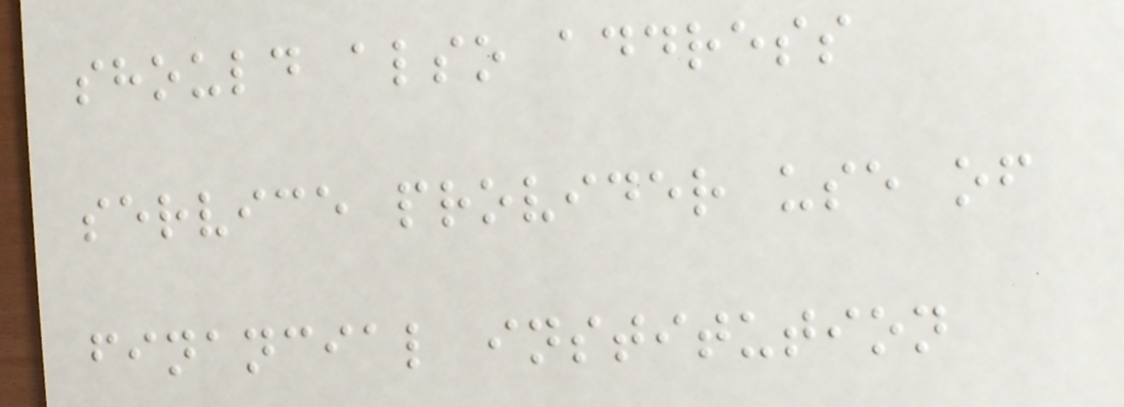should also address
service provider use of
financial institution
